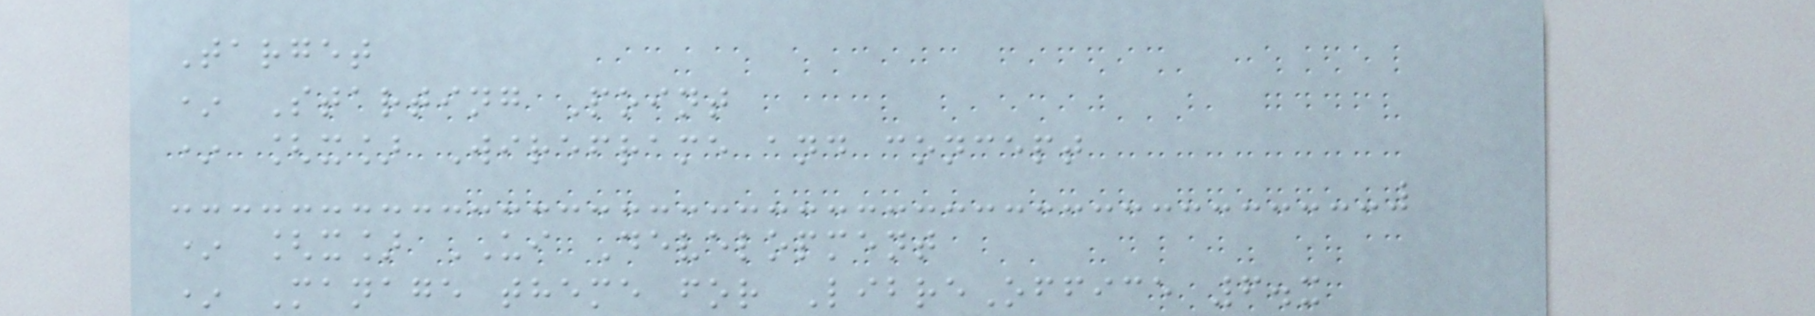Target
* Starting Point
* [x] Wireframe and concept
* [x] UI Development
* Manage theme for LibreOffice 6.x
